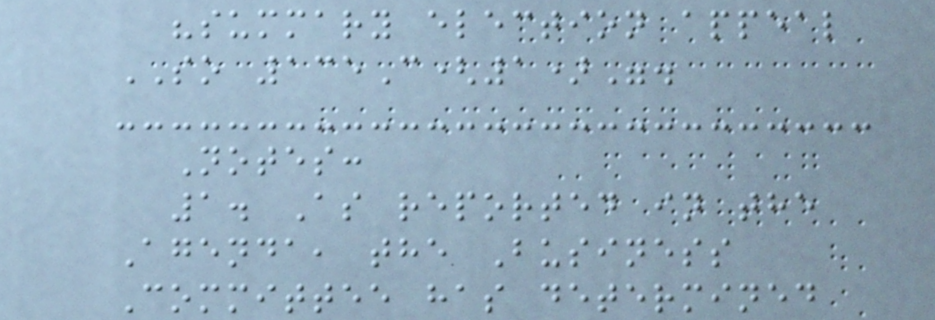"summary election appeal
SO 135C(1)".
Notes:
1. As reported in the
Agenda, the Business
Committee has determined
